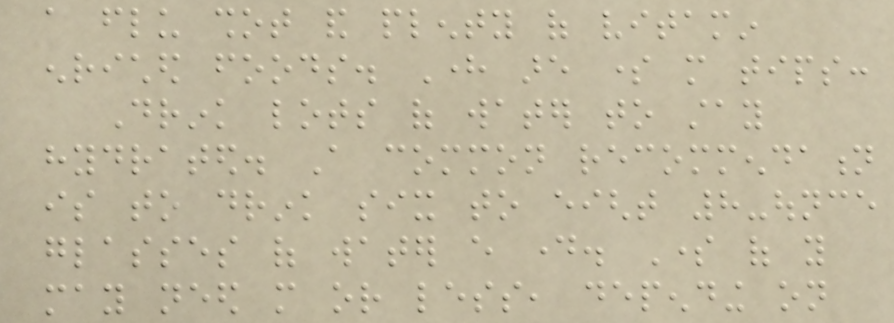a flu shot and plenty of vitamin
enriched foods. Here are some more tips:
Drink lots of water to stay
hydrated. A common recommendation
is to drink six to eight 8-ounce
glasses of water every day. Some of you
may need more or less, depending on
